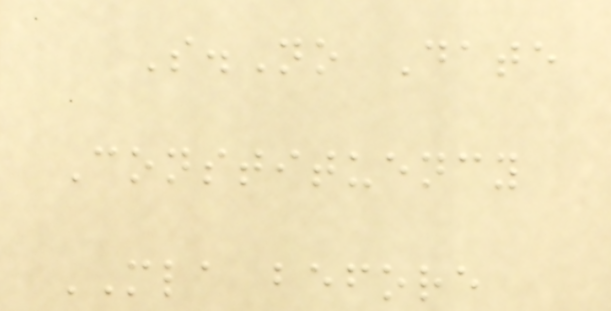S.No Date
Constituency
MLA before
